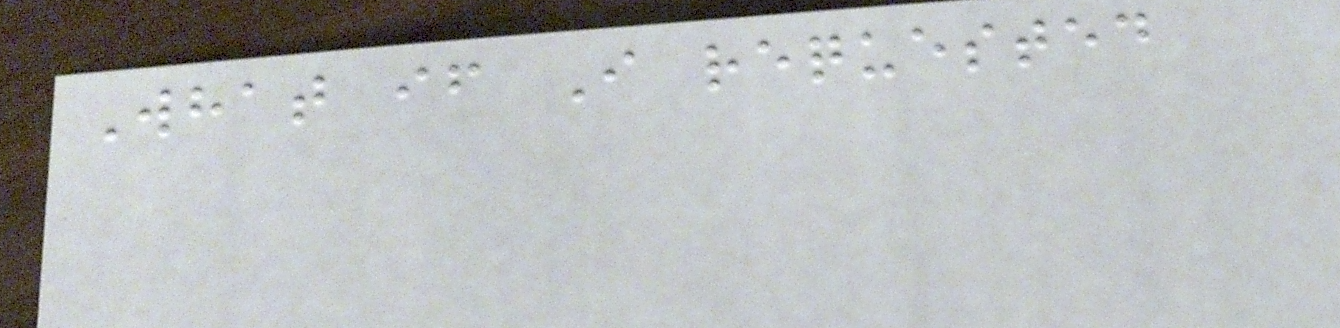What if I requested
